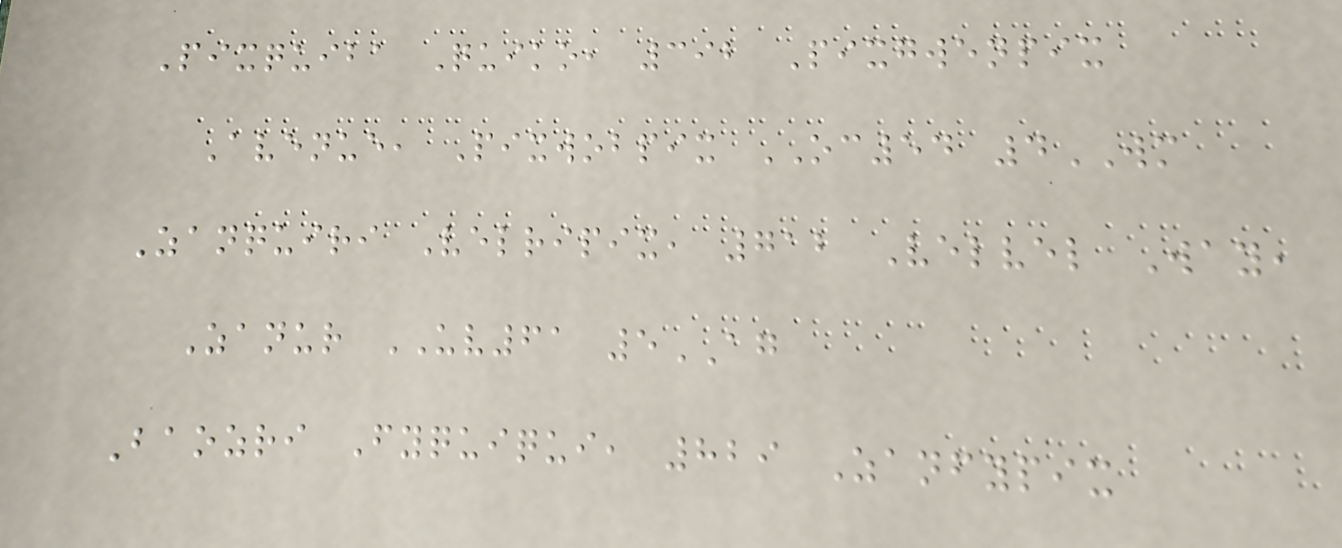Pixquiba Quiko, 392 Pixgwenpix
Avenue, Pixwobpix OC54 4WM
Zanquiri Velripix, 712 Velvel Way,
Zanur UV61 5AG
Baozri Fyquiqui, 829 Zanfypix
